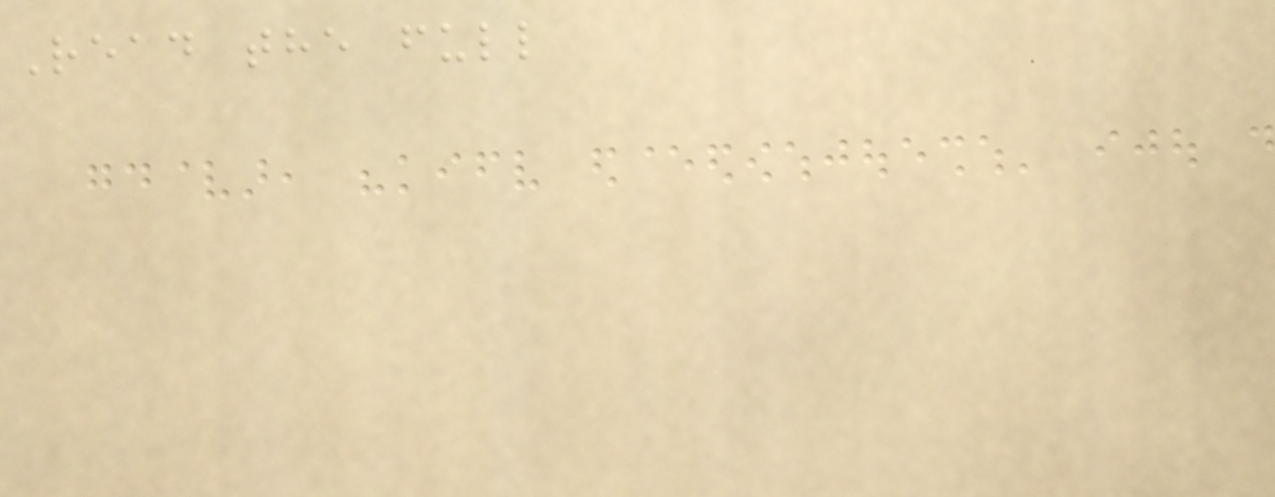Read the full
